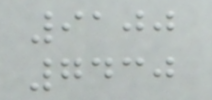9100
7430
